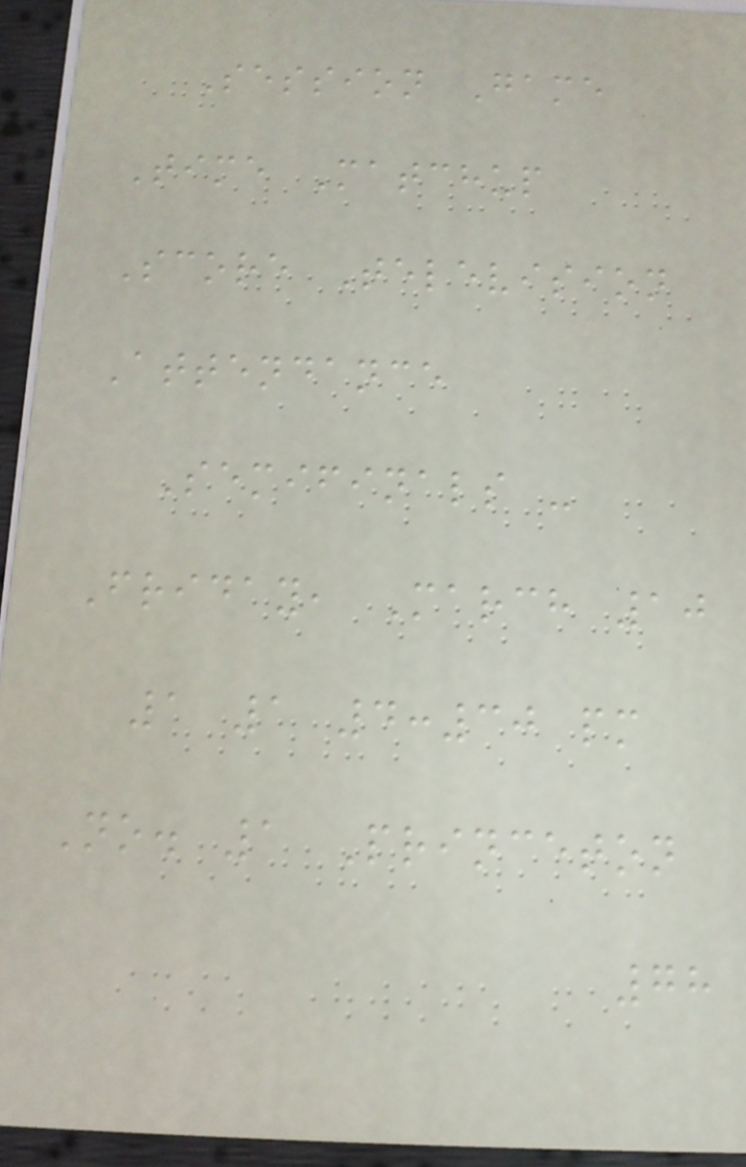Session Game
Time Matchup
Score Television
Attendance
Semifinals -
Friday, March 10
1 1 4:30 pm
No. 1 Princeton
78
